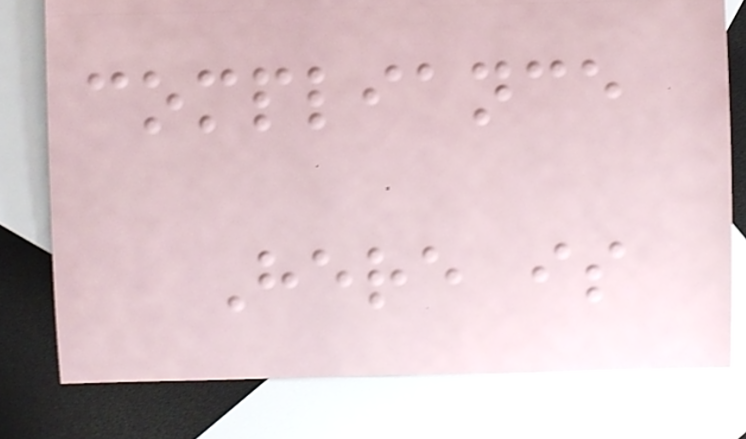compliance
Here is
